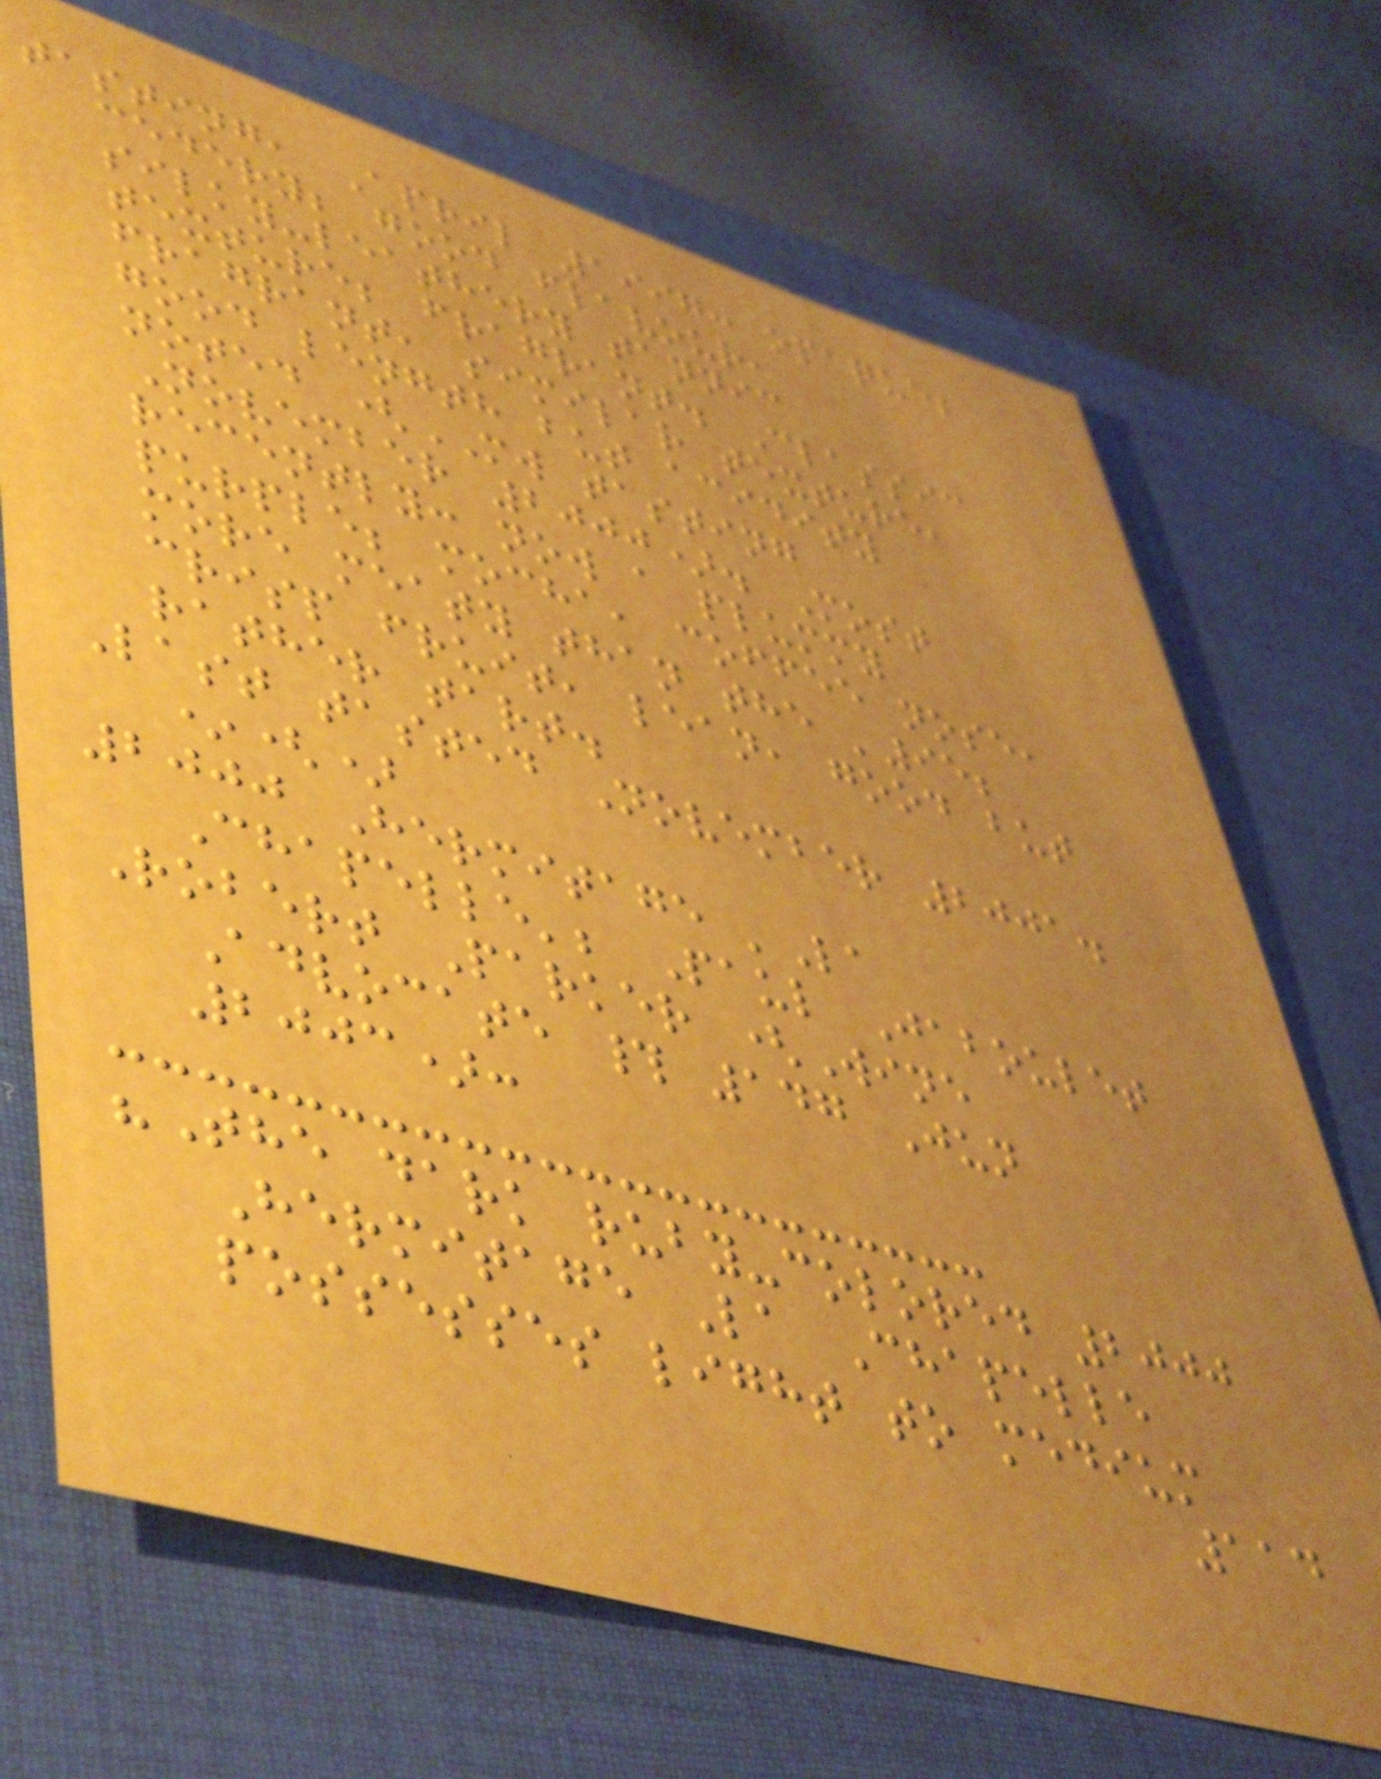tasting, April 1997: opaque;
cedery; good flavour,
silky-leathery tannic
texture; fragrant. Classic
fragrant, similar texture,
good length but acidity
noted (MW tasting
November 2000). Most
recently: now a plummy
purple; mocha, coffee nose,
more meaty than the '95;
crisp fruit, lean, good but
rather tart.
Last tasted November 2001.
*()
2000 Hermitage 'La
Chapelle'; Paul Jaboulet
Robert Parker (Wine
Advocate # 147 Jun
2003):
"The dark ruby-colored 2000
Hermitage La Chapelle
possesses light to medium
114
